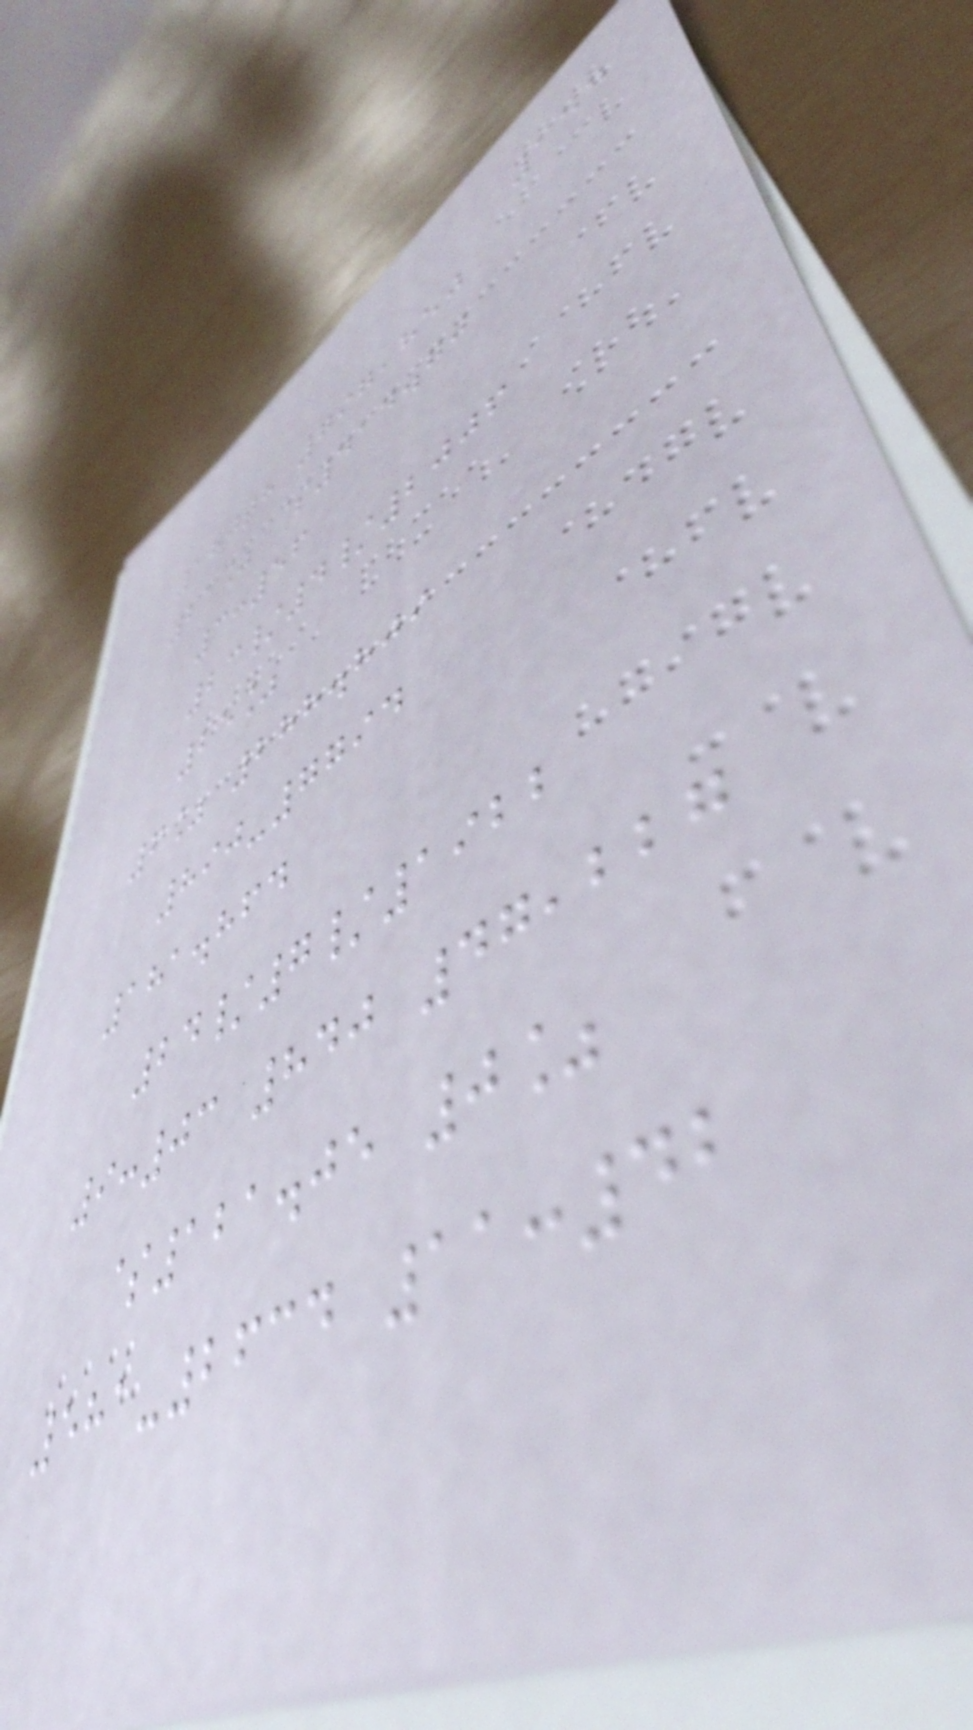154
180th 797,850
21% $414.70
3:56
23/4/2006
25%
6% 288.809
890-7794
181.864
24/7/1922
9:03 840 47,227
$121.05 0%
581-2634 11:42
